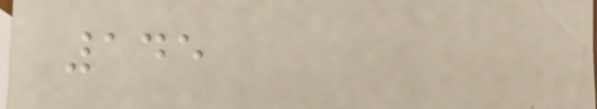145
